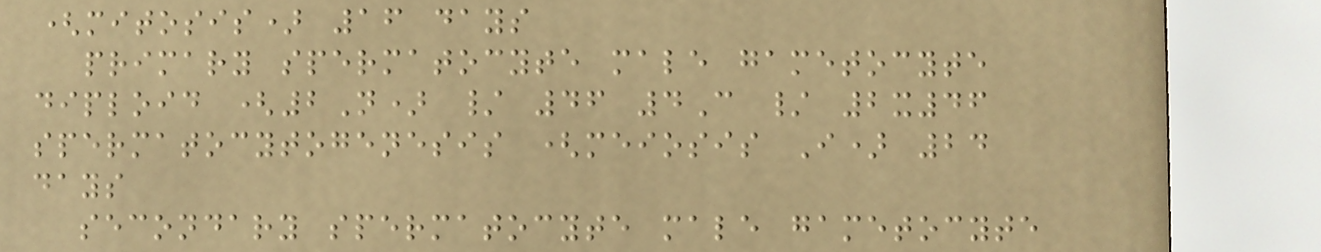(mitosis) 16 days
primary spermatocyte male gametocyte
diploid (2N) / 46 4C / 2x46
spermatocytogenesis (meiosis I) 24
days
secondary spermatocyte male gametocyte
